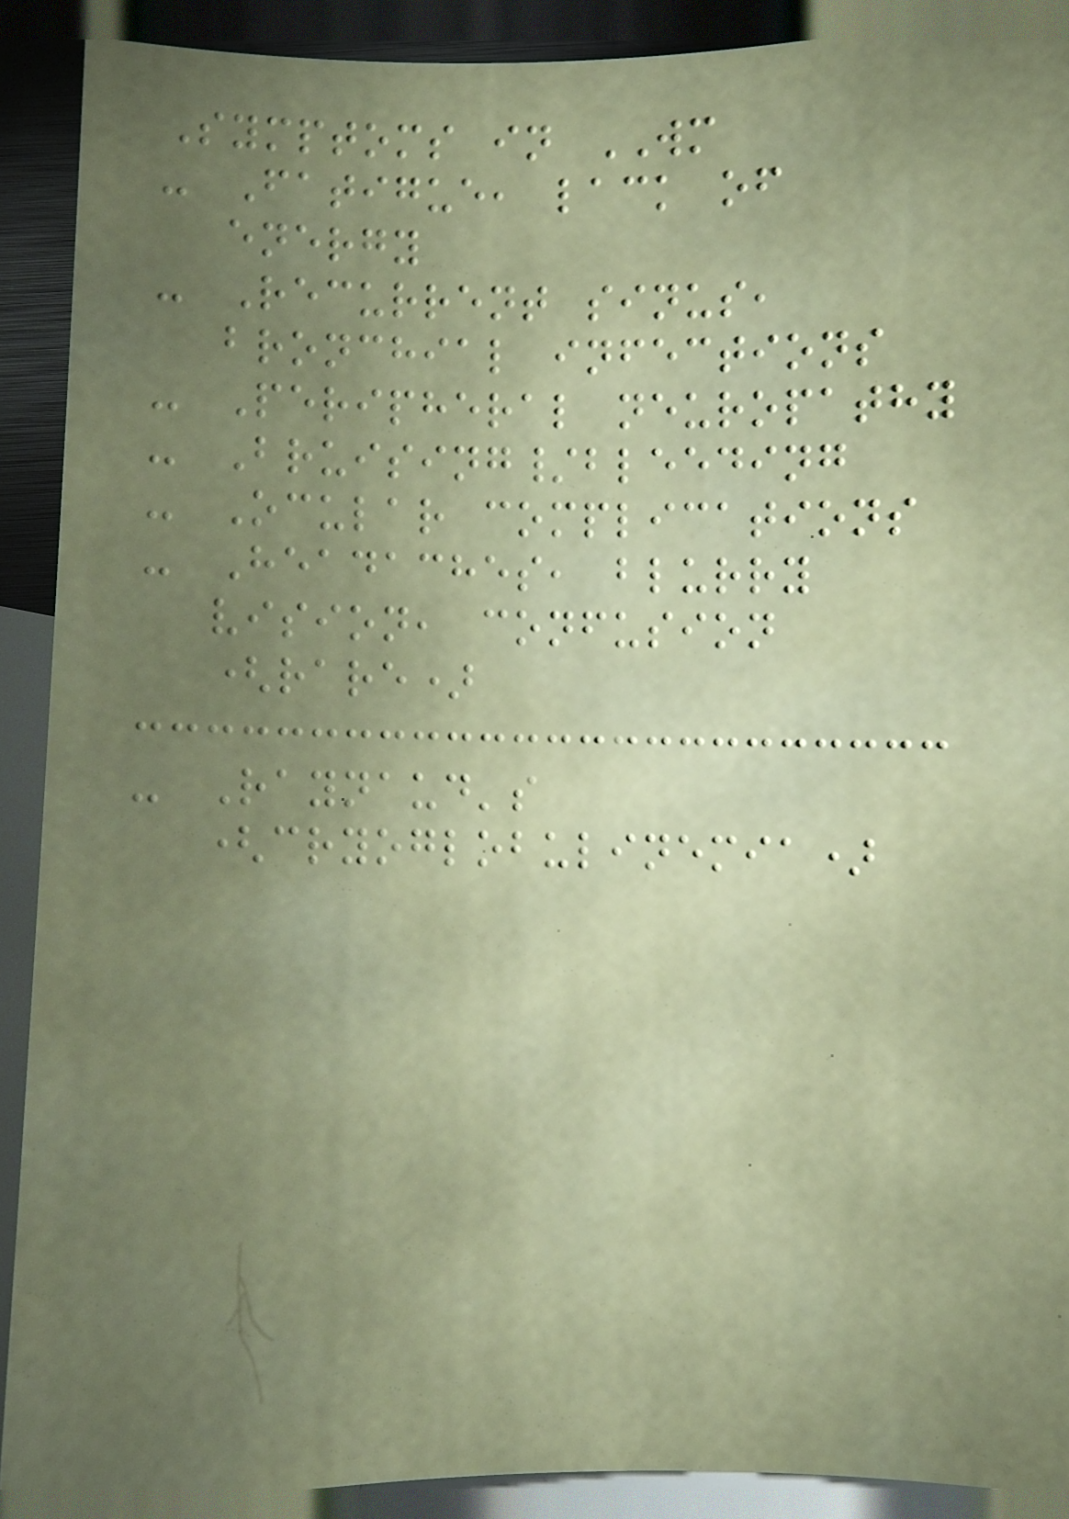Symptoms in WM
- Fatigue, lack of
energy
- Recurrent sinus,
bronchial infections
- Peripheral neuropathy
- Bruising/bleeding
- Ocular complications
- Headaches, blurry
vision, confusion
(rare)
- Raynaud's
(cryoglobulinemia)
